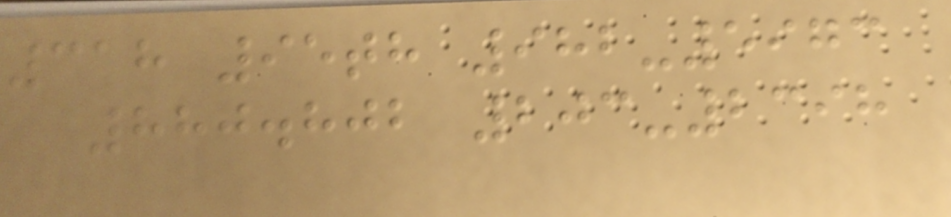318 95th 982-5973
880.802 203-2398
